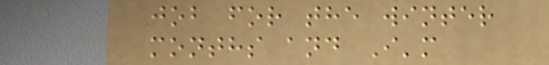job for the winter
months and I'm
